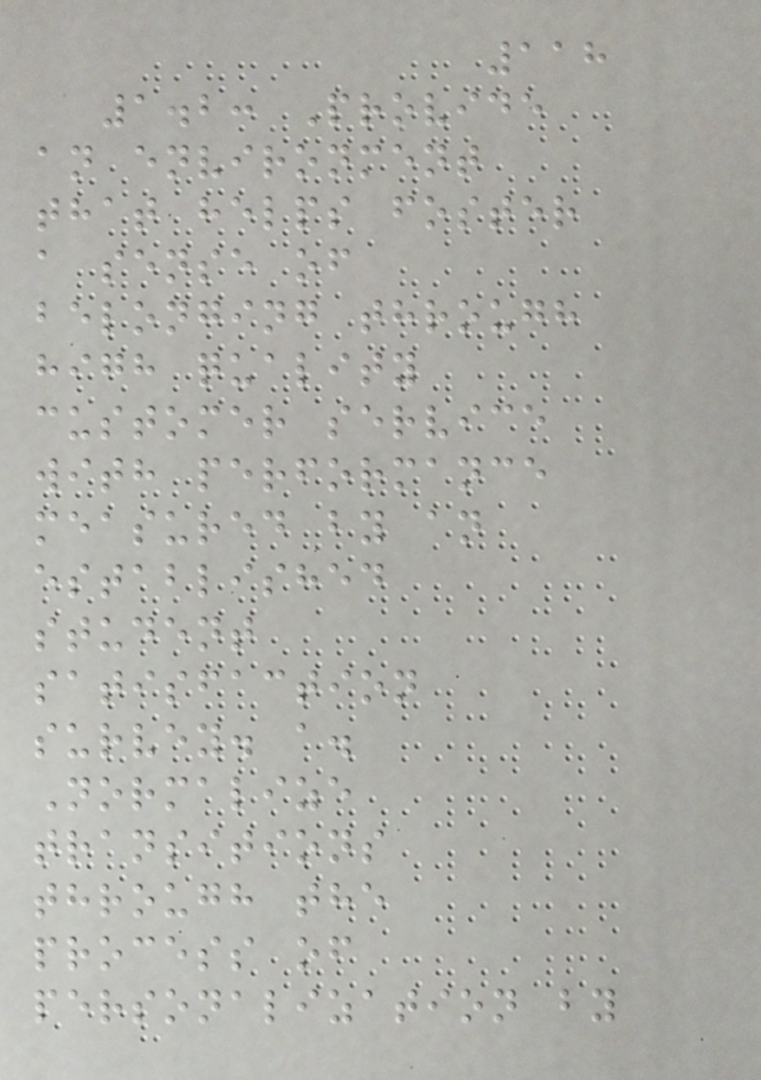118
1.2: Provide
an environment
that helps foster
a sense of
belonging through
high quality
customer service
with performance
measured by an
established
student
satisfaction
survey. a.
Normalize
transitions
through the
process of
personalization by
